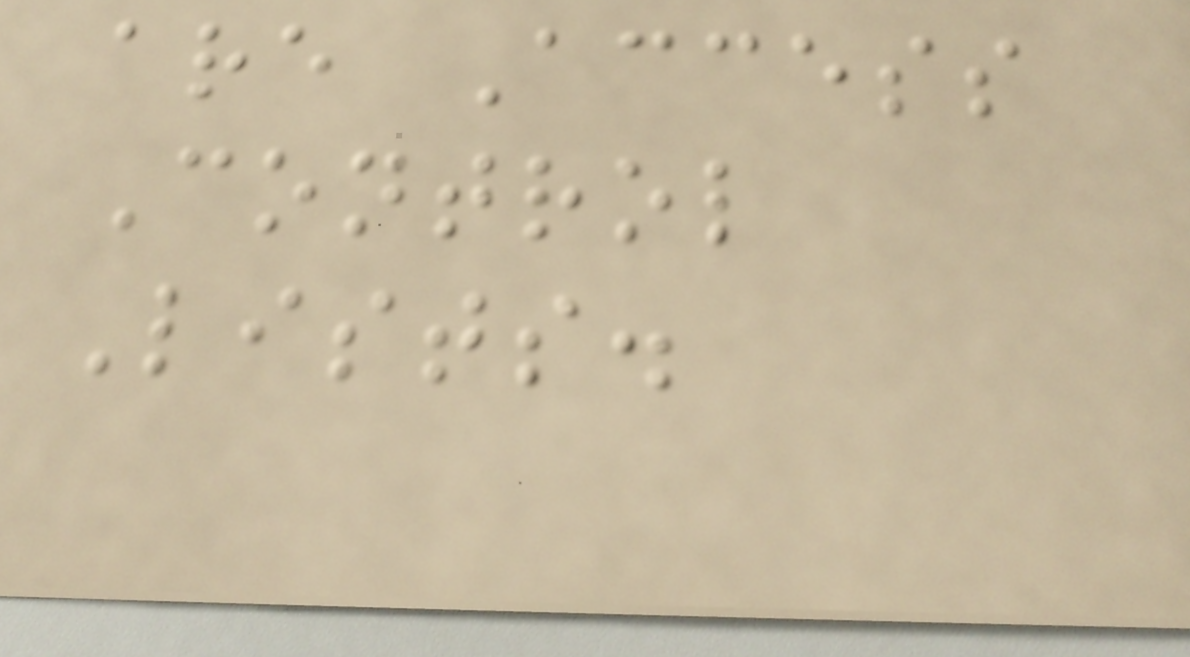are Access
Control
Lists.
